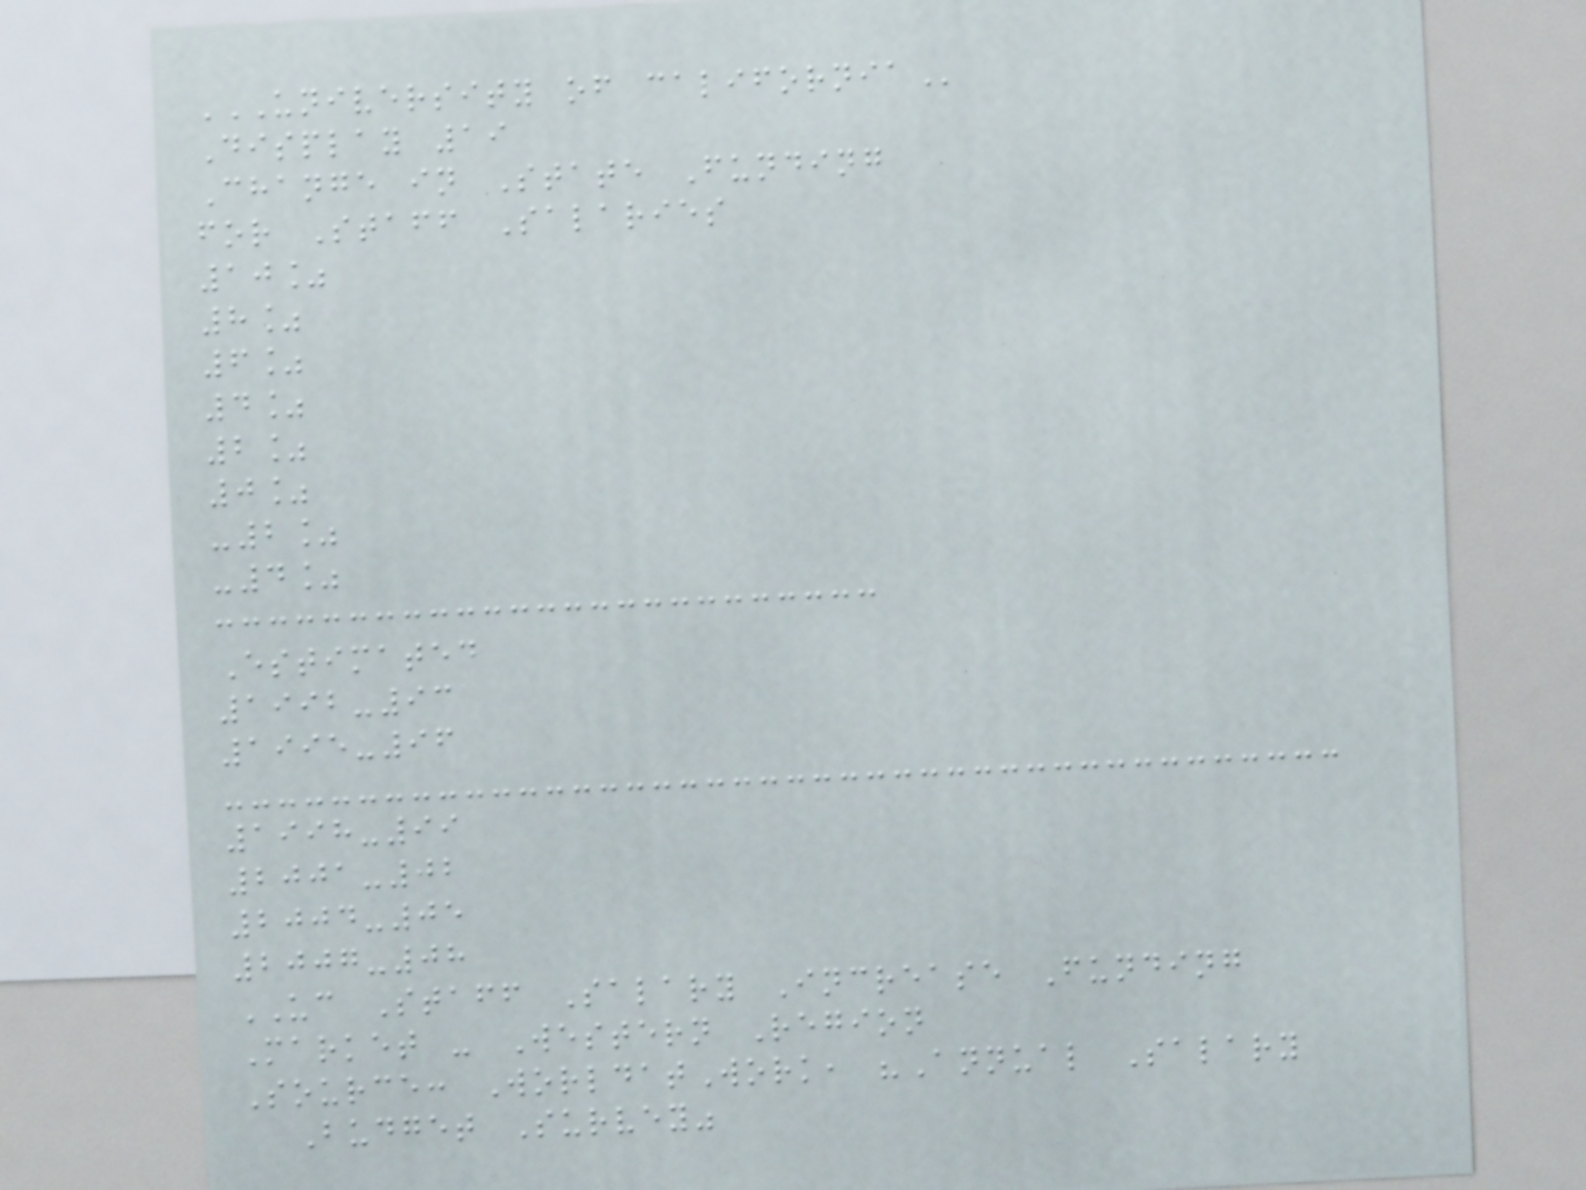UNIVERSITY OF CALIFORNIA
Display 19
Change in State Funding
for Staff Salaries
10%
8%
6%
4%
2%
0%
-2%
-4%
Estimated
1992-93
1995-96
1998-99
2001-02
2004-05
2007-08
UC Staff Salary Increase Funding
Market - Western Region
Source: WorldatWork, "Annual Salary
Budget Survey"
